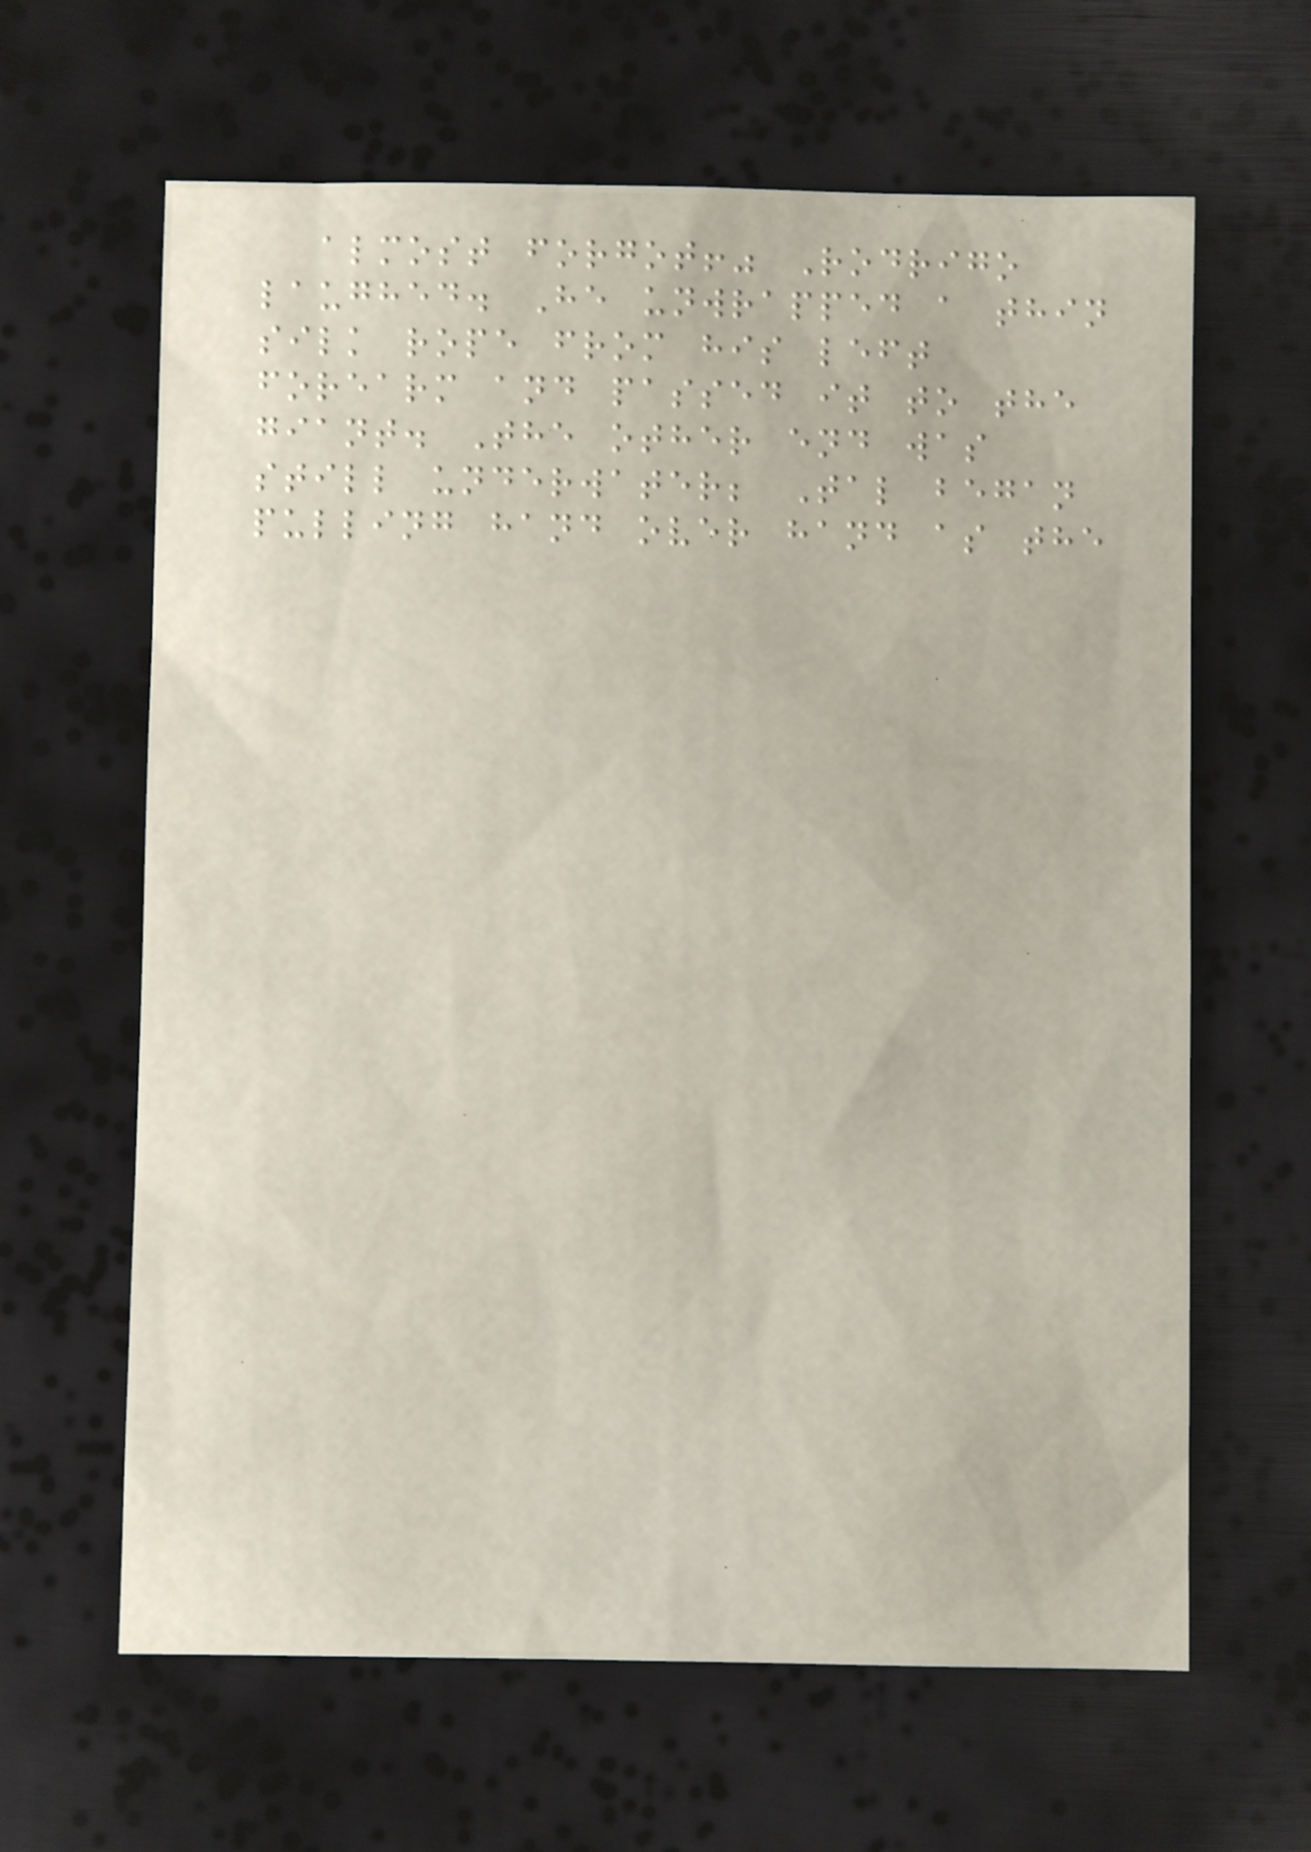almost forgot!" Rodrigo
laughed. He unwrapped a thin
silk rope from his left
forearm and passed it to the
giant. The other end was
still underwater; Tal began
pulling hand over hand as the
